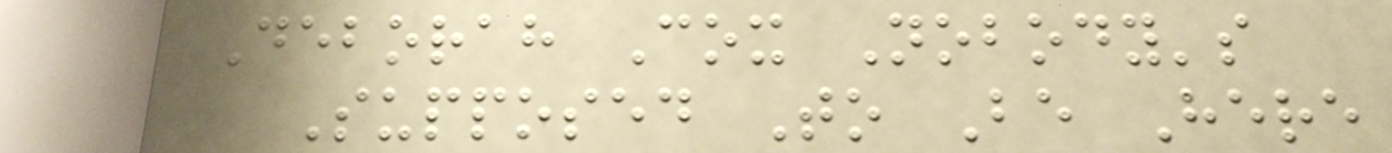Deborah Cox Nobody's
Supposed To Be Here
